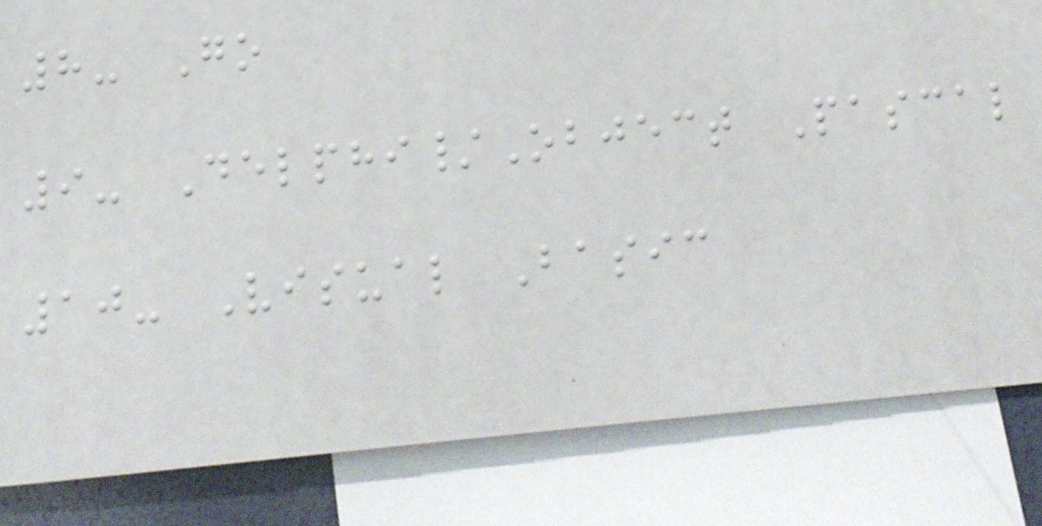8- Go
9- Delphi/Object Pascal
10- Visual Basic
